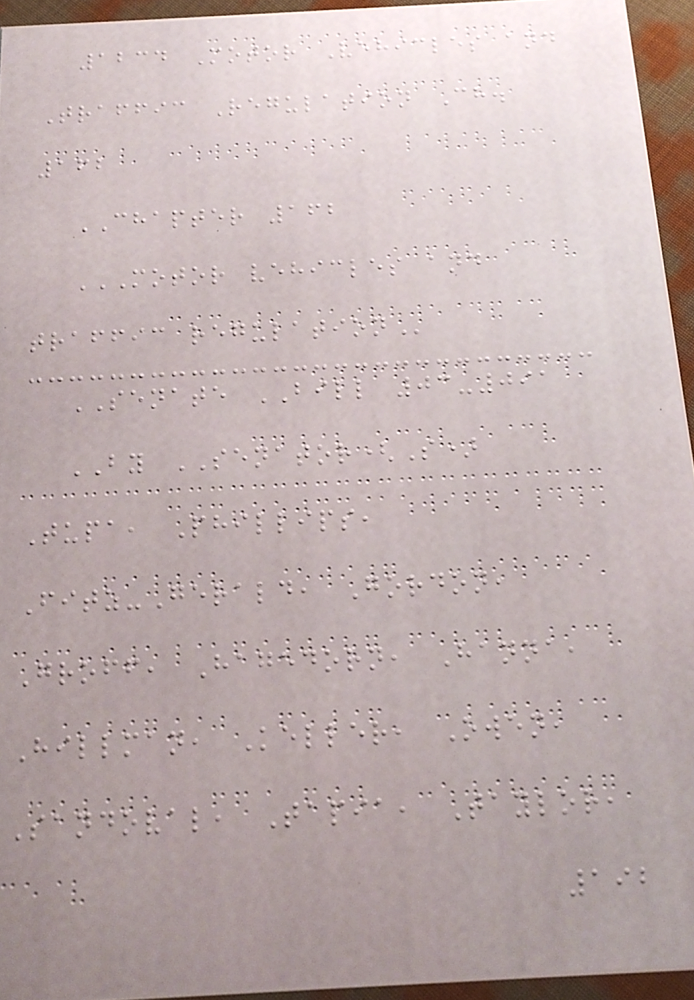1234 Motor Vehicles and
Traffic Regulation Ch.
162
CHAPTER 162
MOTOR VEHICLES AND
TRAFFIC REGULATION
SENATE BILL 03-091
BY SENATOR(S)
Tupa, Phillips,
Fitz-Gerald, Gordon,
Groff, Hagedorn, Hanna,
Hillman, Keller, Owen,
Sandoval, Tapia, Taylor,
192
